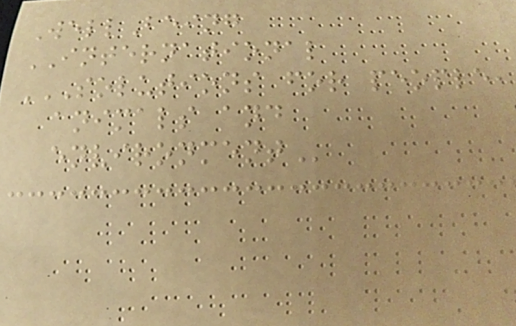WellBeing
INTERNATIONAL
SOLUTIONS FOR PEOPLE,
ANIMALS AND
ENVIRONMENT
